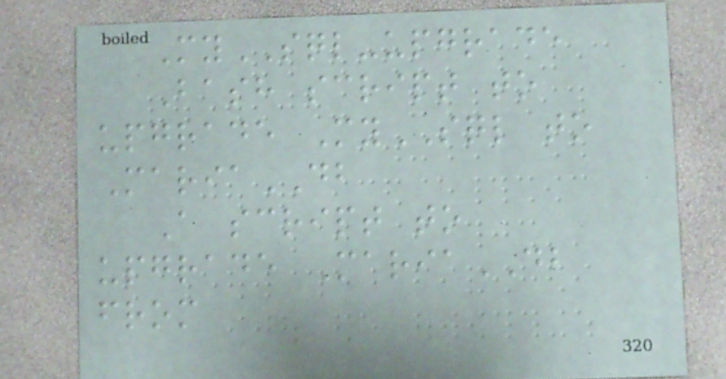MySQL-upgrade
Bash script to
upgrade MySQL to
MariaDB
A script to
upgrade MariaDB
from
